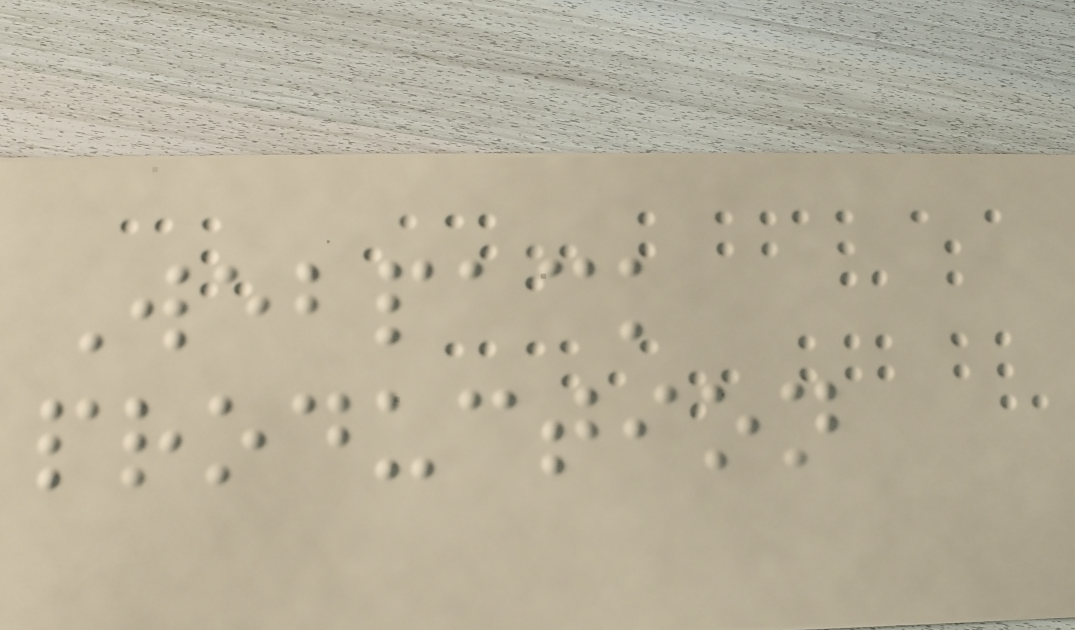Webpack
production
